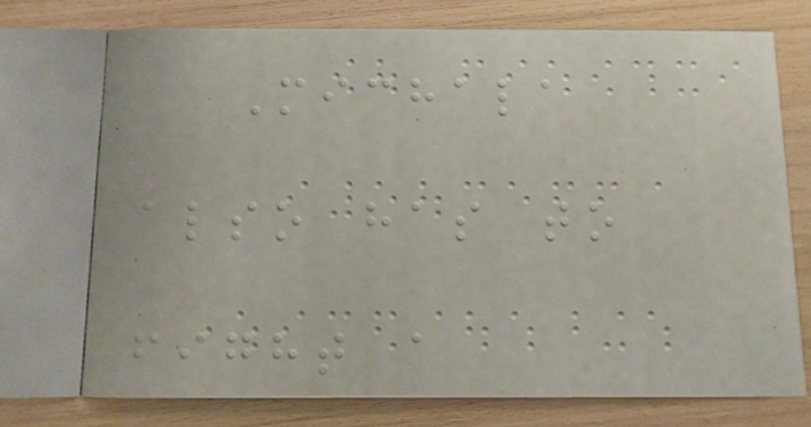Michala
also has to
fight a
